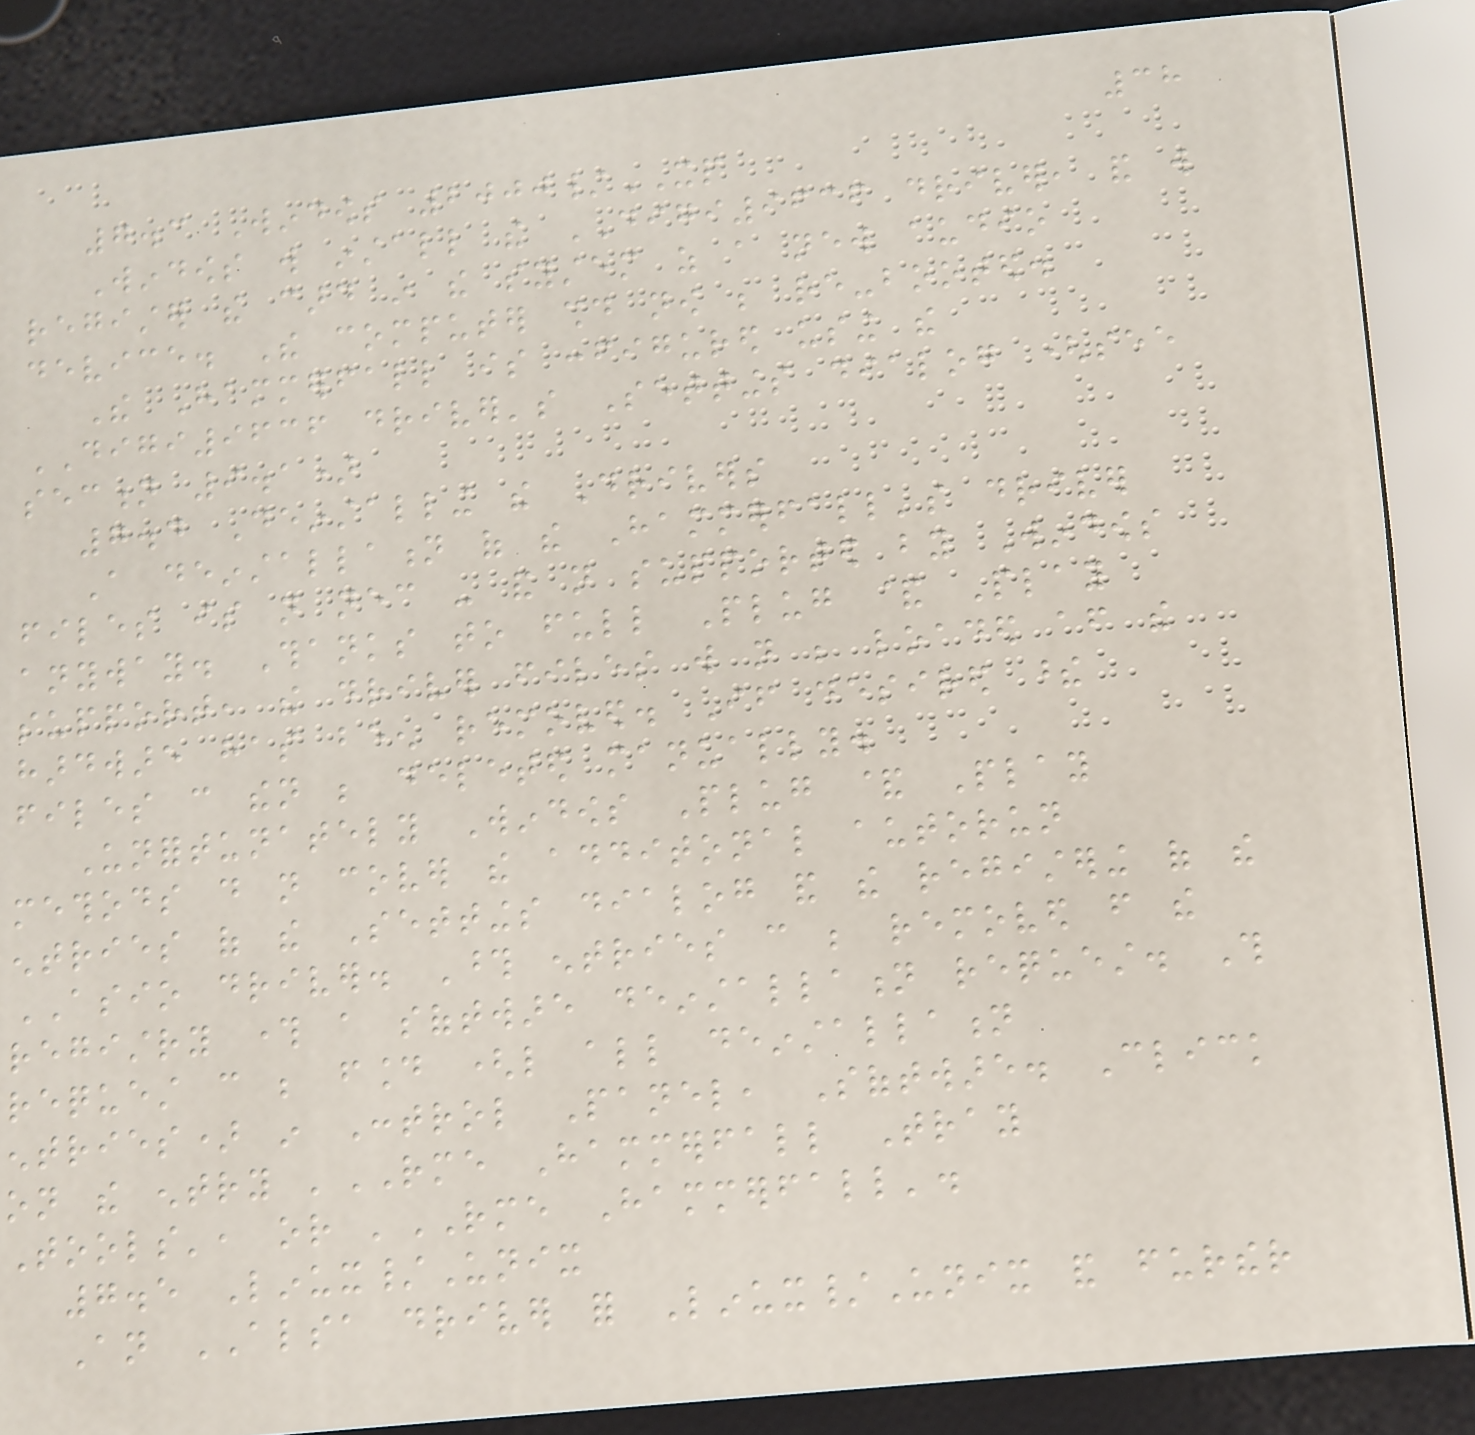38
7.3 Windows 2000/XP
Windows will install the DIGI9636 driver, and will
register the card in the system as a new audio
device. The computer should now be re-booted.
The Hammerfall is configured using the
DIGI9636 driver's Settings dialog (see
section 9.1)
7.4 Deinstalling the Drivers
A deinstallation of the Hammerfall's driver
files is not necessary - and not supported by Windows
anyway. Thanks to full Plug & Play
support, the driver files will not be loaded after the
hardware has been removed. If desired these
files can then be deleted manually.
Unfortunately Windows Plug & Play
methods do not cover the additonal autorun
entries of the Settings dialog and the registering of the
ASIO driver. Those entries can be removed from the
registry through a software deinstallation request. This
request can be found (like all deinstallation
entries) in Control Panel, Software. Click
on the entry 'RME Hammerfall Tray
Tools', or 'RME Hammerfall'.
7.5 Linux/Unix
An ALSA driver for Linux/Unix and further
